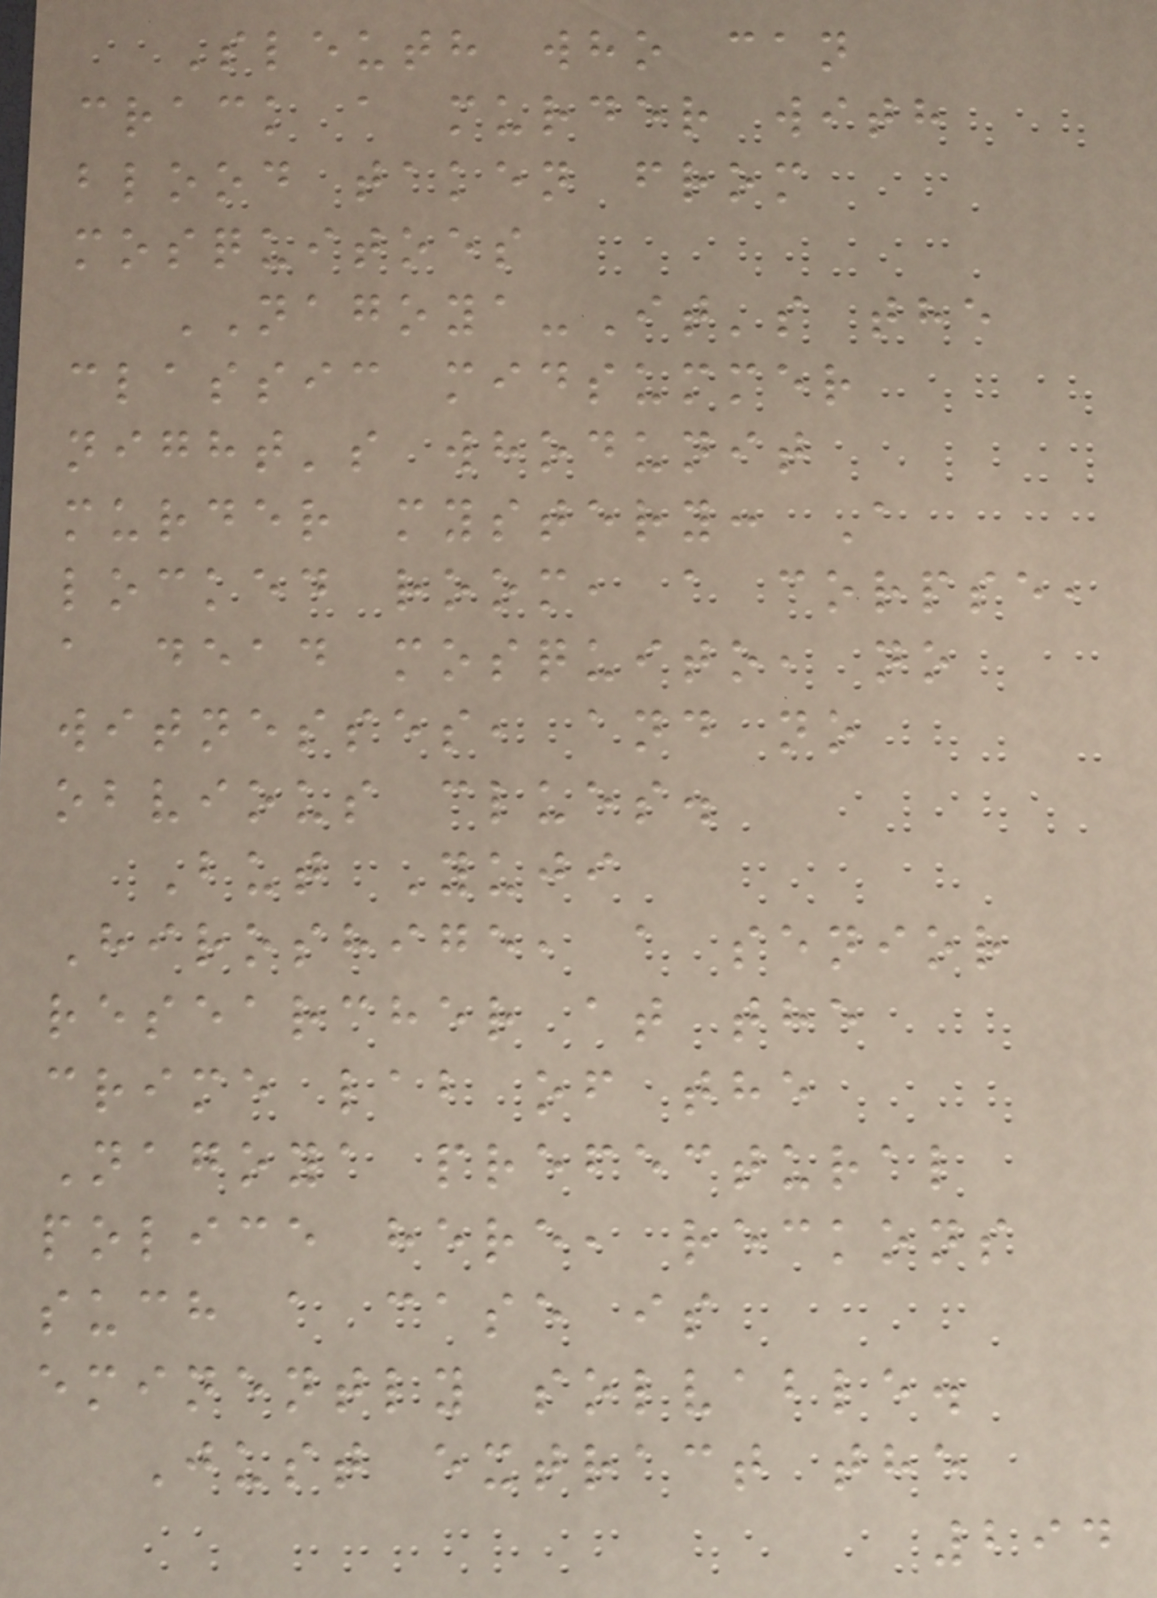Sleuth who can
crack a murder with
blood taken from
mosquitoes
NAGOYA-It's the
classic midsummer
night's whodunit
murder mystery: A
locked room, a corpse,
a dead mosquito, no
witnesses, and no
obvious clues.
But Yuji
Hiroshige, a senior
researcher at the
crime lab of the
Nagoya prefectural
police here, reckons
such a case is
eminently solvable.
Just extract the
294
